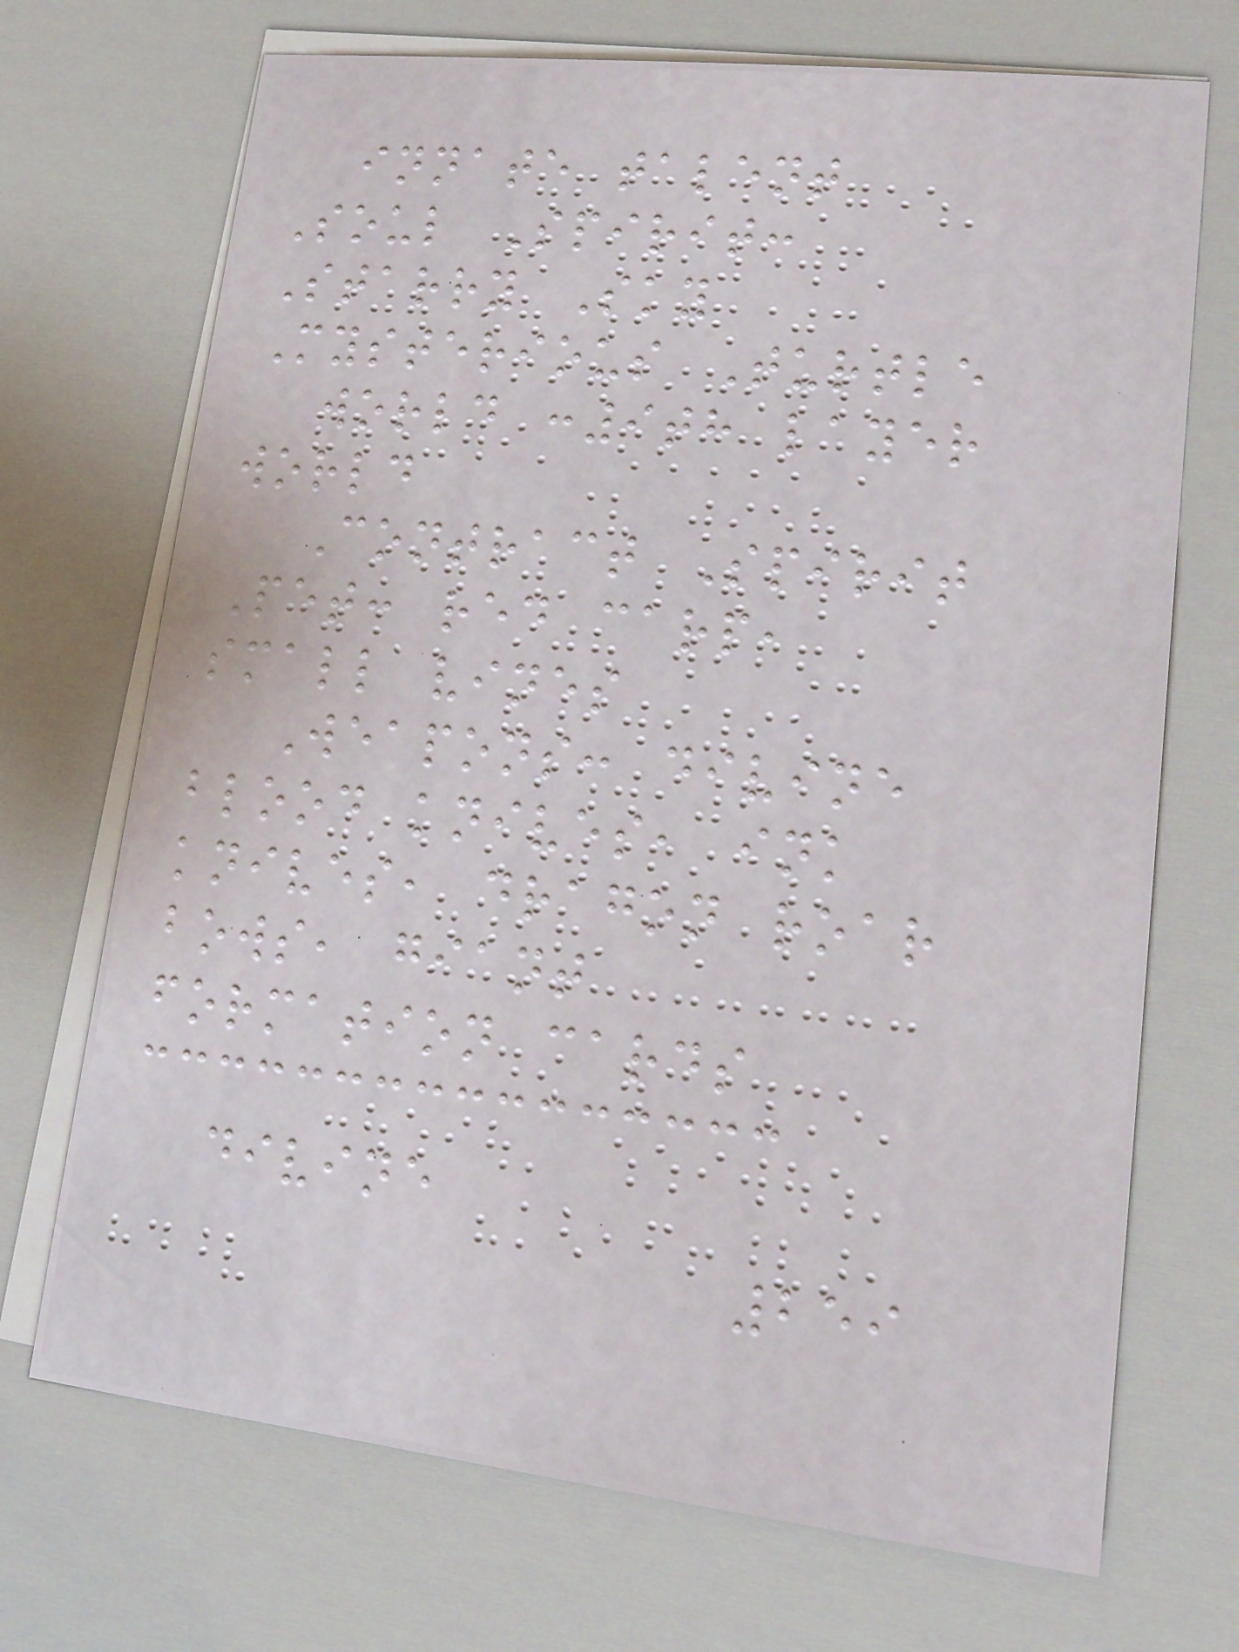innate talent
Soul Spirit:
Starry Sky
Mysterious Turtle
world :9th layer
world
Contract Spirit
Pet: red carp,
small vines
Weapons: divine
blood knives, ink
knives, dragon roar
bows, giant
formation cards
divine
259
